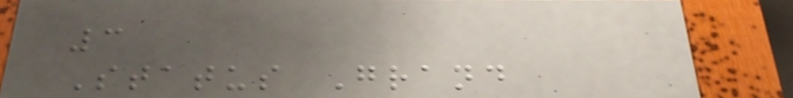3
Status Grand
